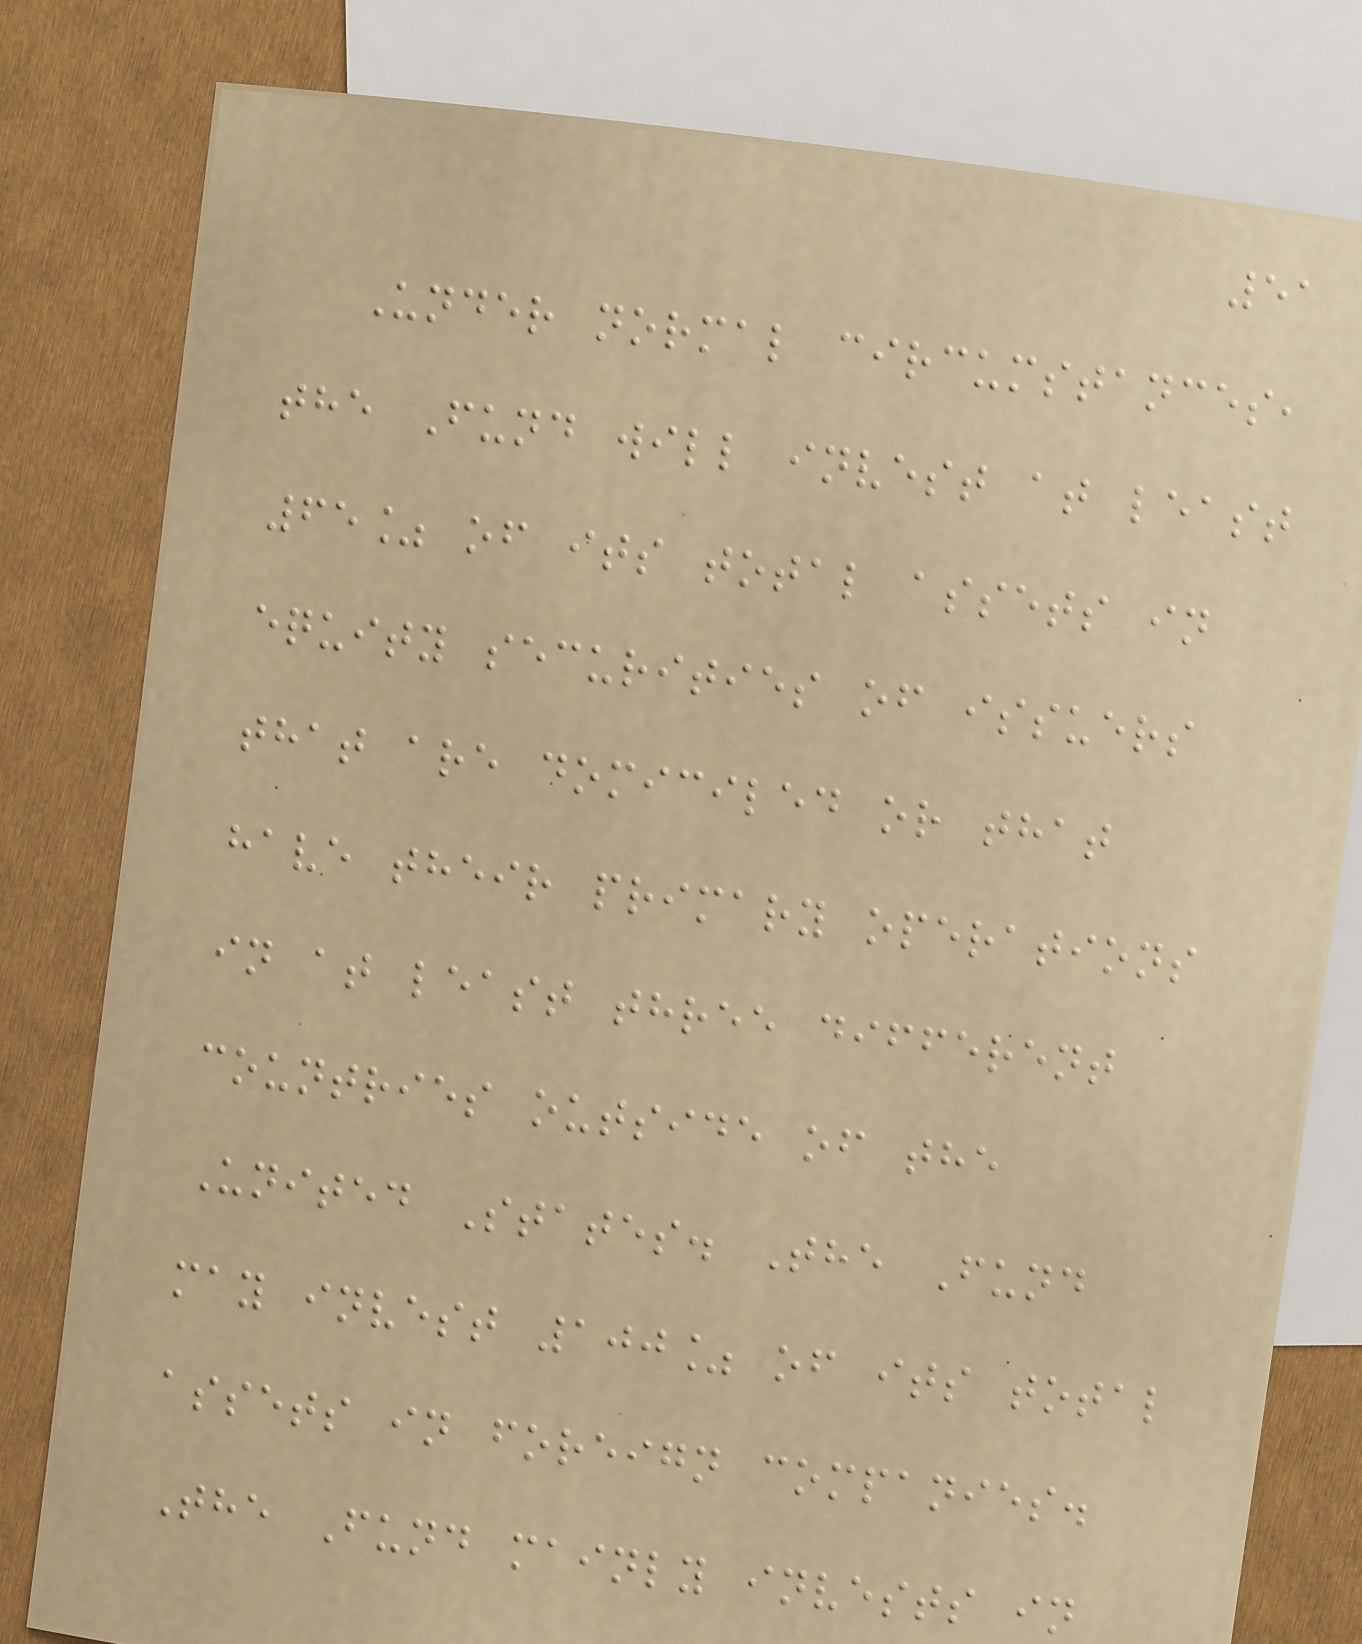51
Under normal circumstances,
the Fund will invest at least
65% of its total assets in
equity securities of issuers
that are domiciled or that
have their primary operations
in at least three different
countries outside of the
United States. The Fund
may invest 100% of its total
assets in foreign companies.
The Fund mainly invests in
